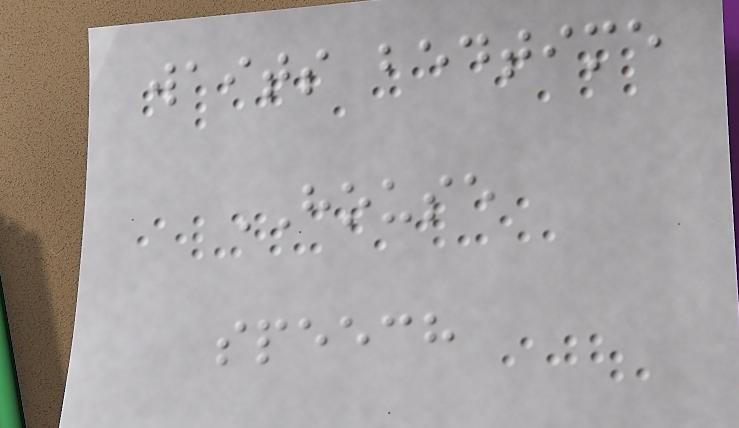waits bedtime
HOUSE
speech
